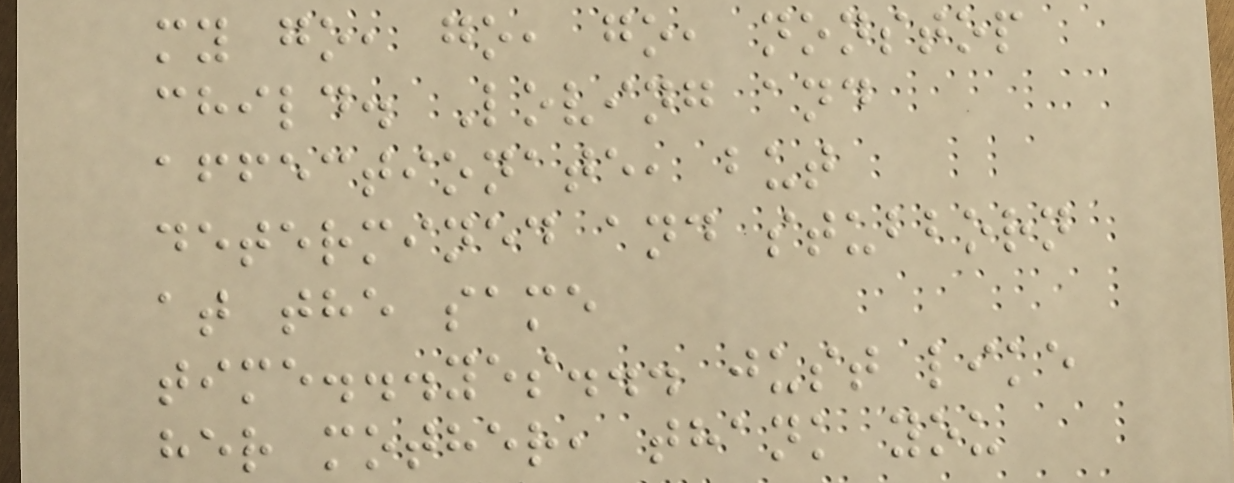my go, go, go, nonstop
child. Loving and
affectionate, but
determined and stubborn
at the same
time...yes... just like
her mother, thank you
